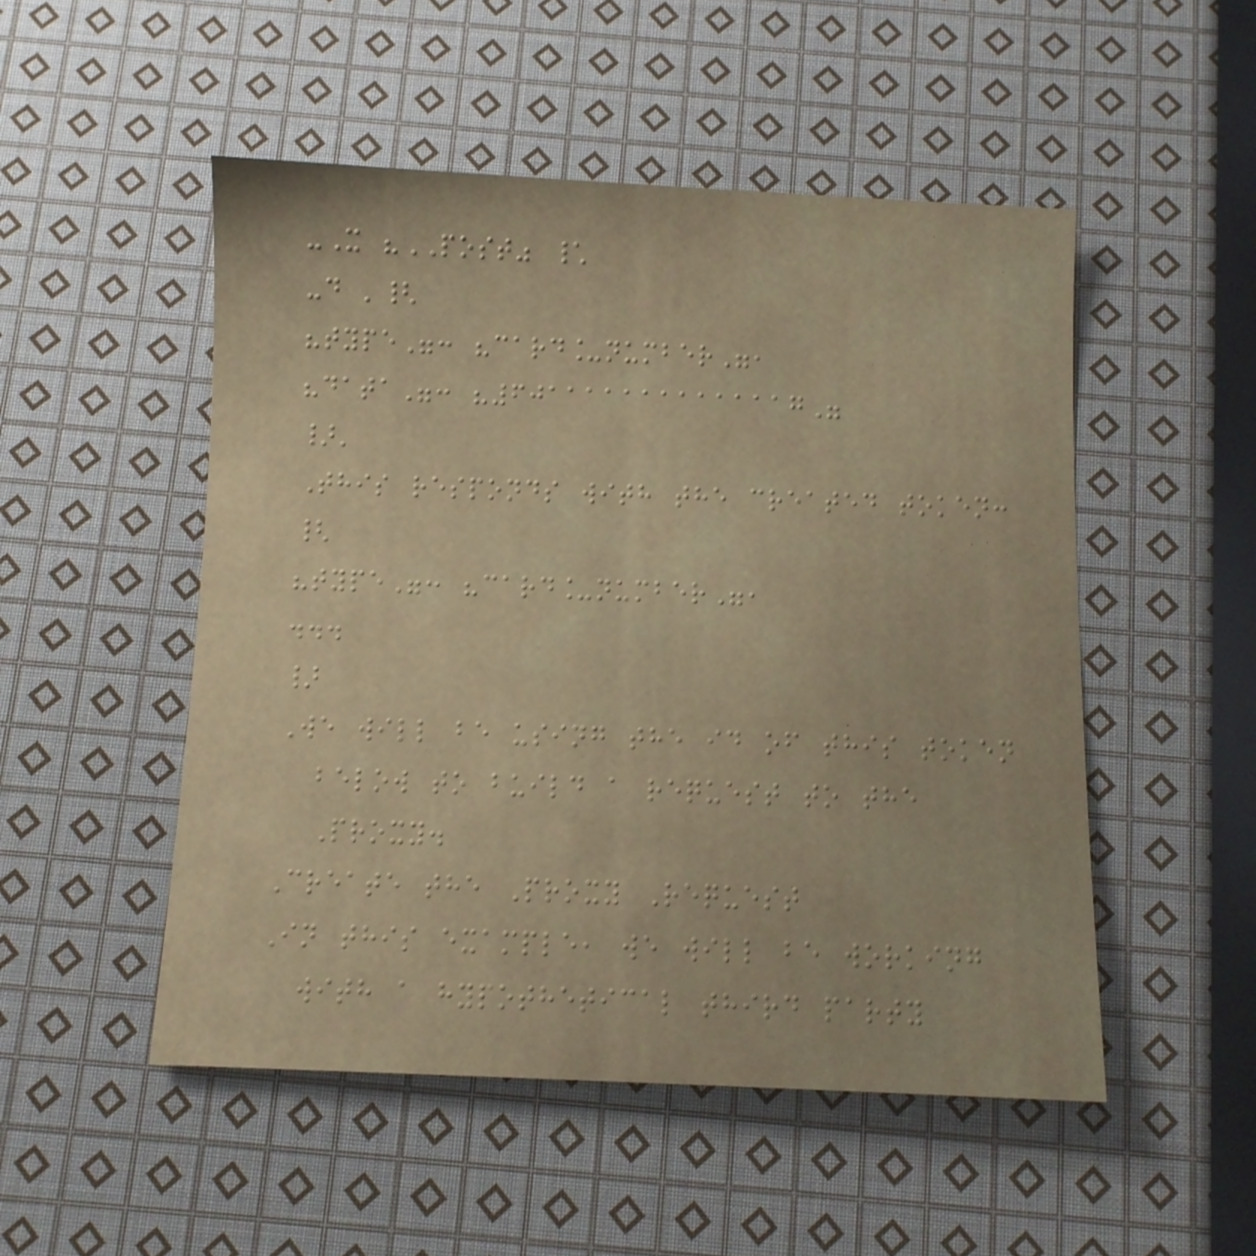-X "POST" \
-d '{
"type": "card_number",
"data": "6011111111111117"
}'
This responds with the created token:
{
"type": "card_number",
...
}
We will be using the id of this token
below to build a request to the
Proxy.
Create the Proxy Request
In this example, we will be working
with a hypothetical third party
